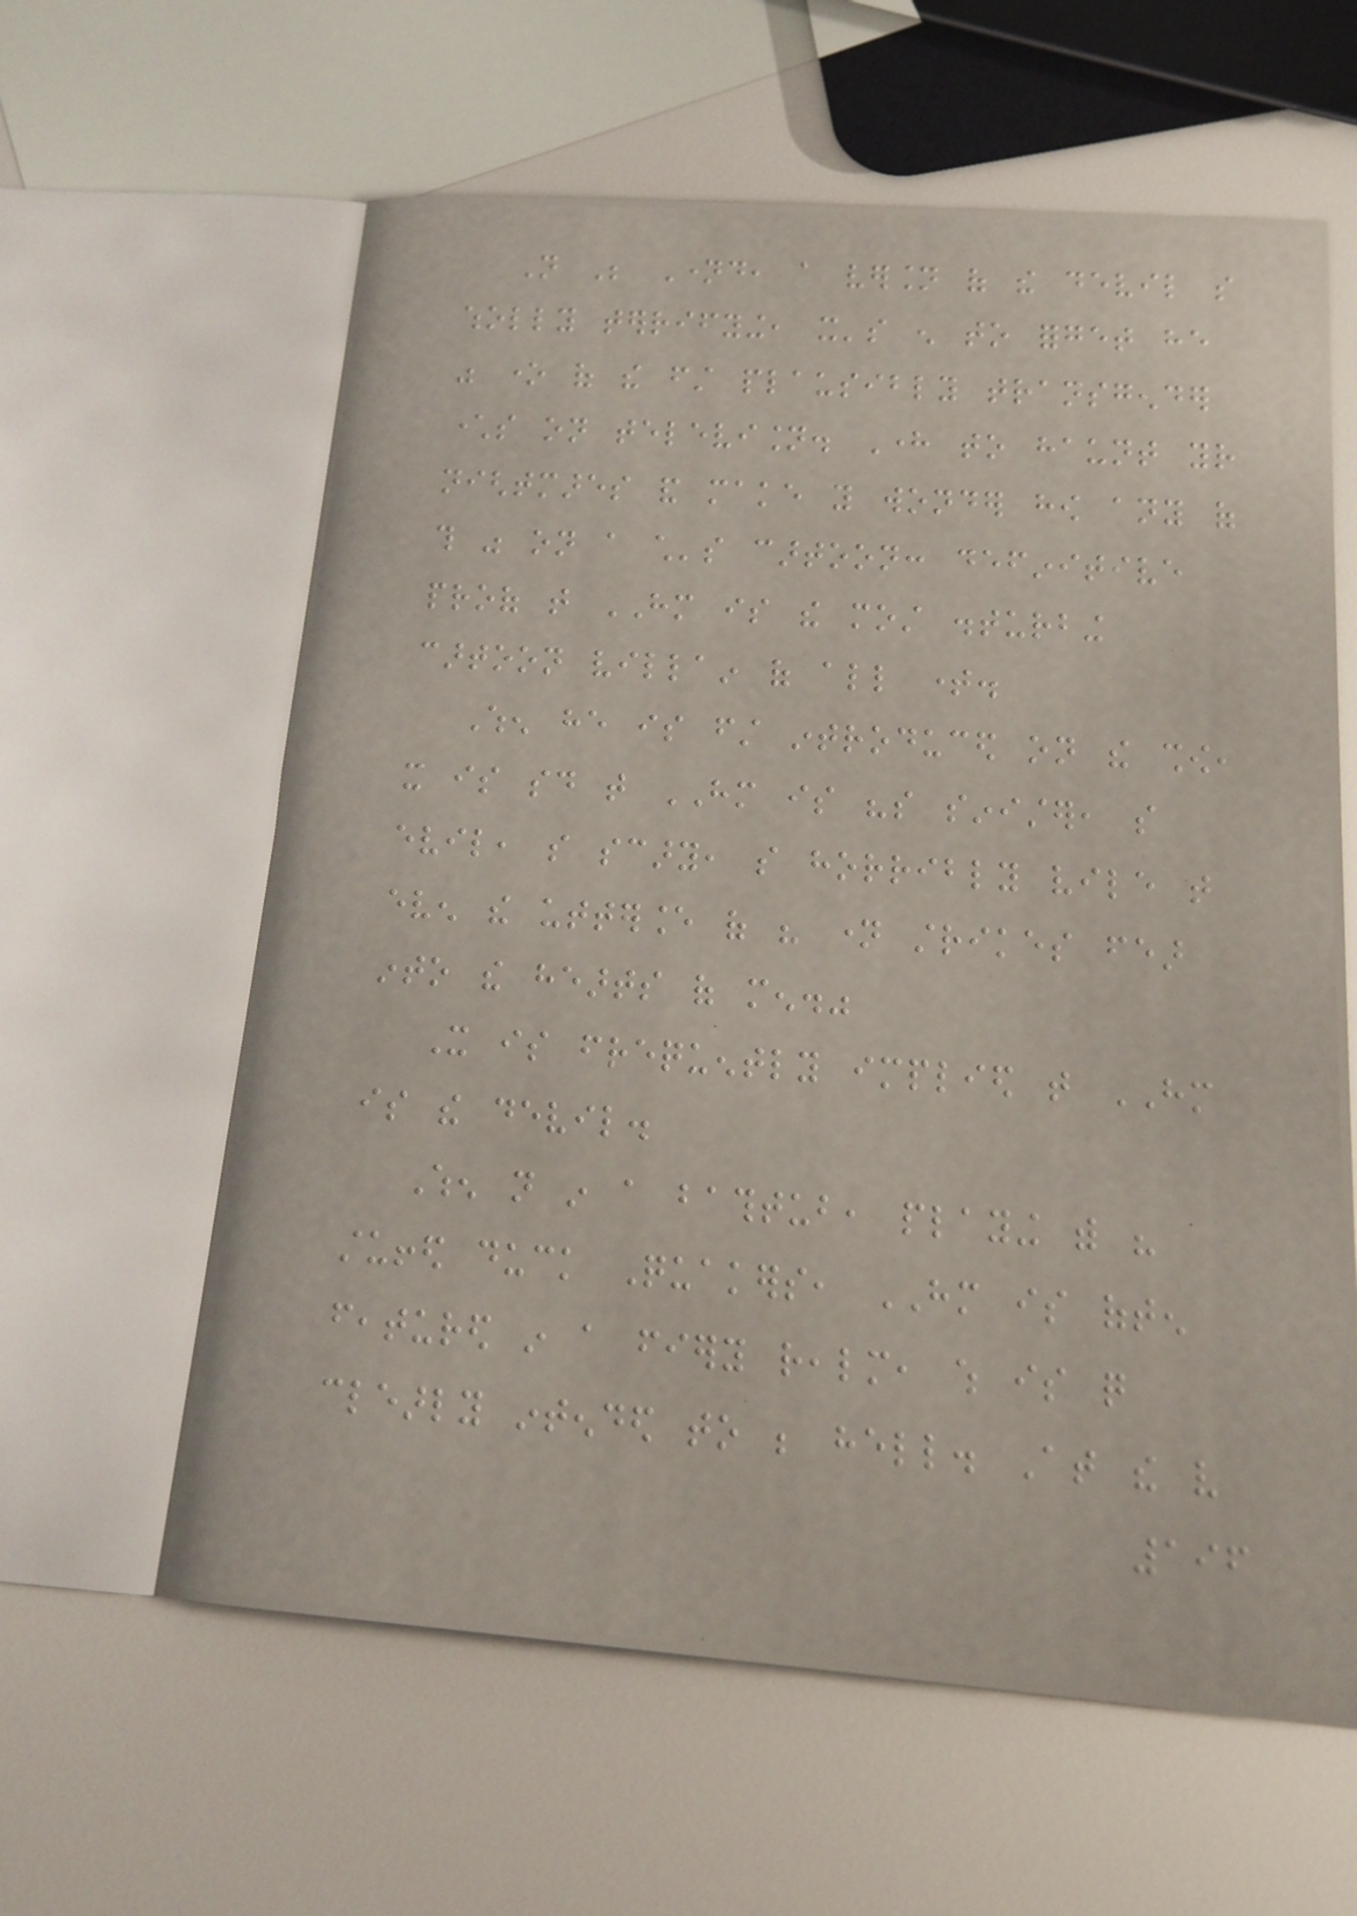Not Be Named, a version of the devil so
wholly terrifying, it's enough to forget he
was one of the first plausibly transgender
characters on television. Here to haunt your
nightmares and make you wonder how any of
this was on a child's cartoon: definitive
proof that HIM is the most disturbing
cartoon villain of all time.
When he is first introduced on the show,
it is said that HIM is "so sinister, so
evil, so scary, so horribly vile that
even the utterance of his name strikes fear
into the hearts of men."
It is frequently implied that HIM
is the devil.
When not in a bathtub, playing with his
stuffed duck Quakers, HIM is often
featured in a fiery realm, which is quite
clearly intended to be hell. At the very
196
